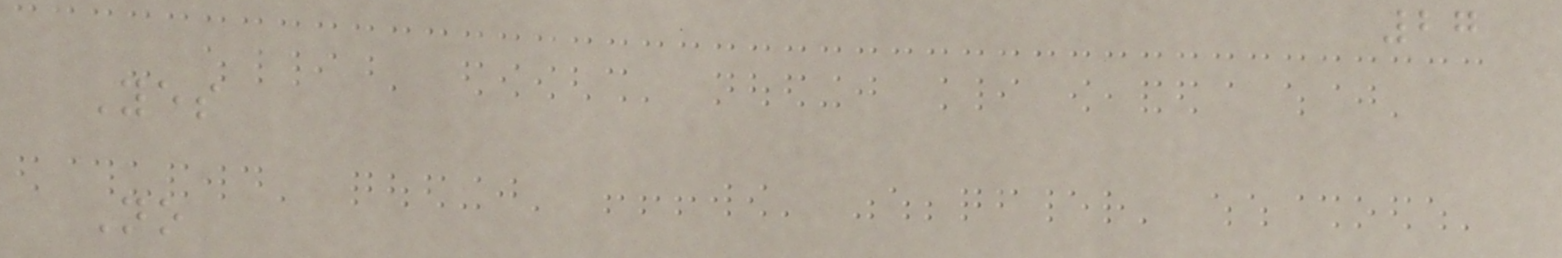27
Yes
No
